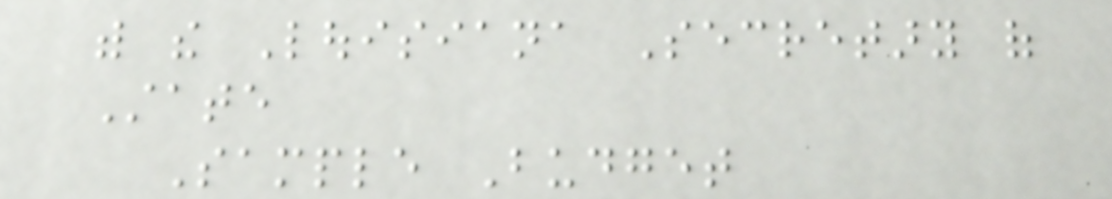with the Louisiana Secretary of
State
Sample Budget
